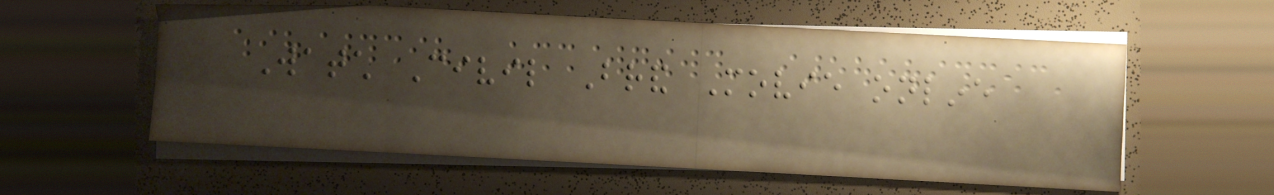Watch Civil Brand Movie online
